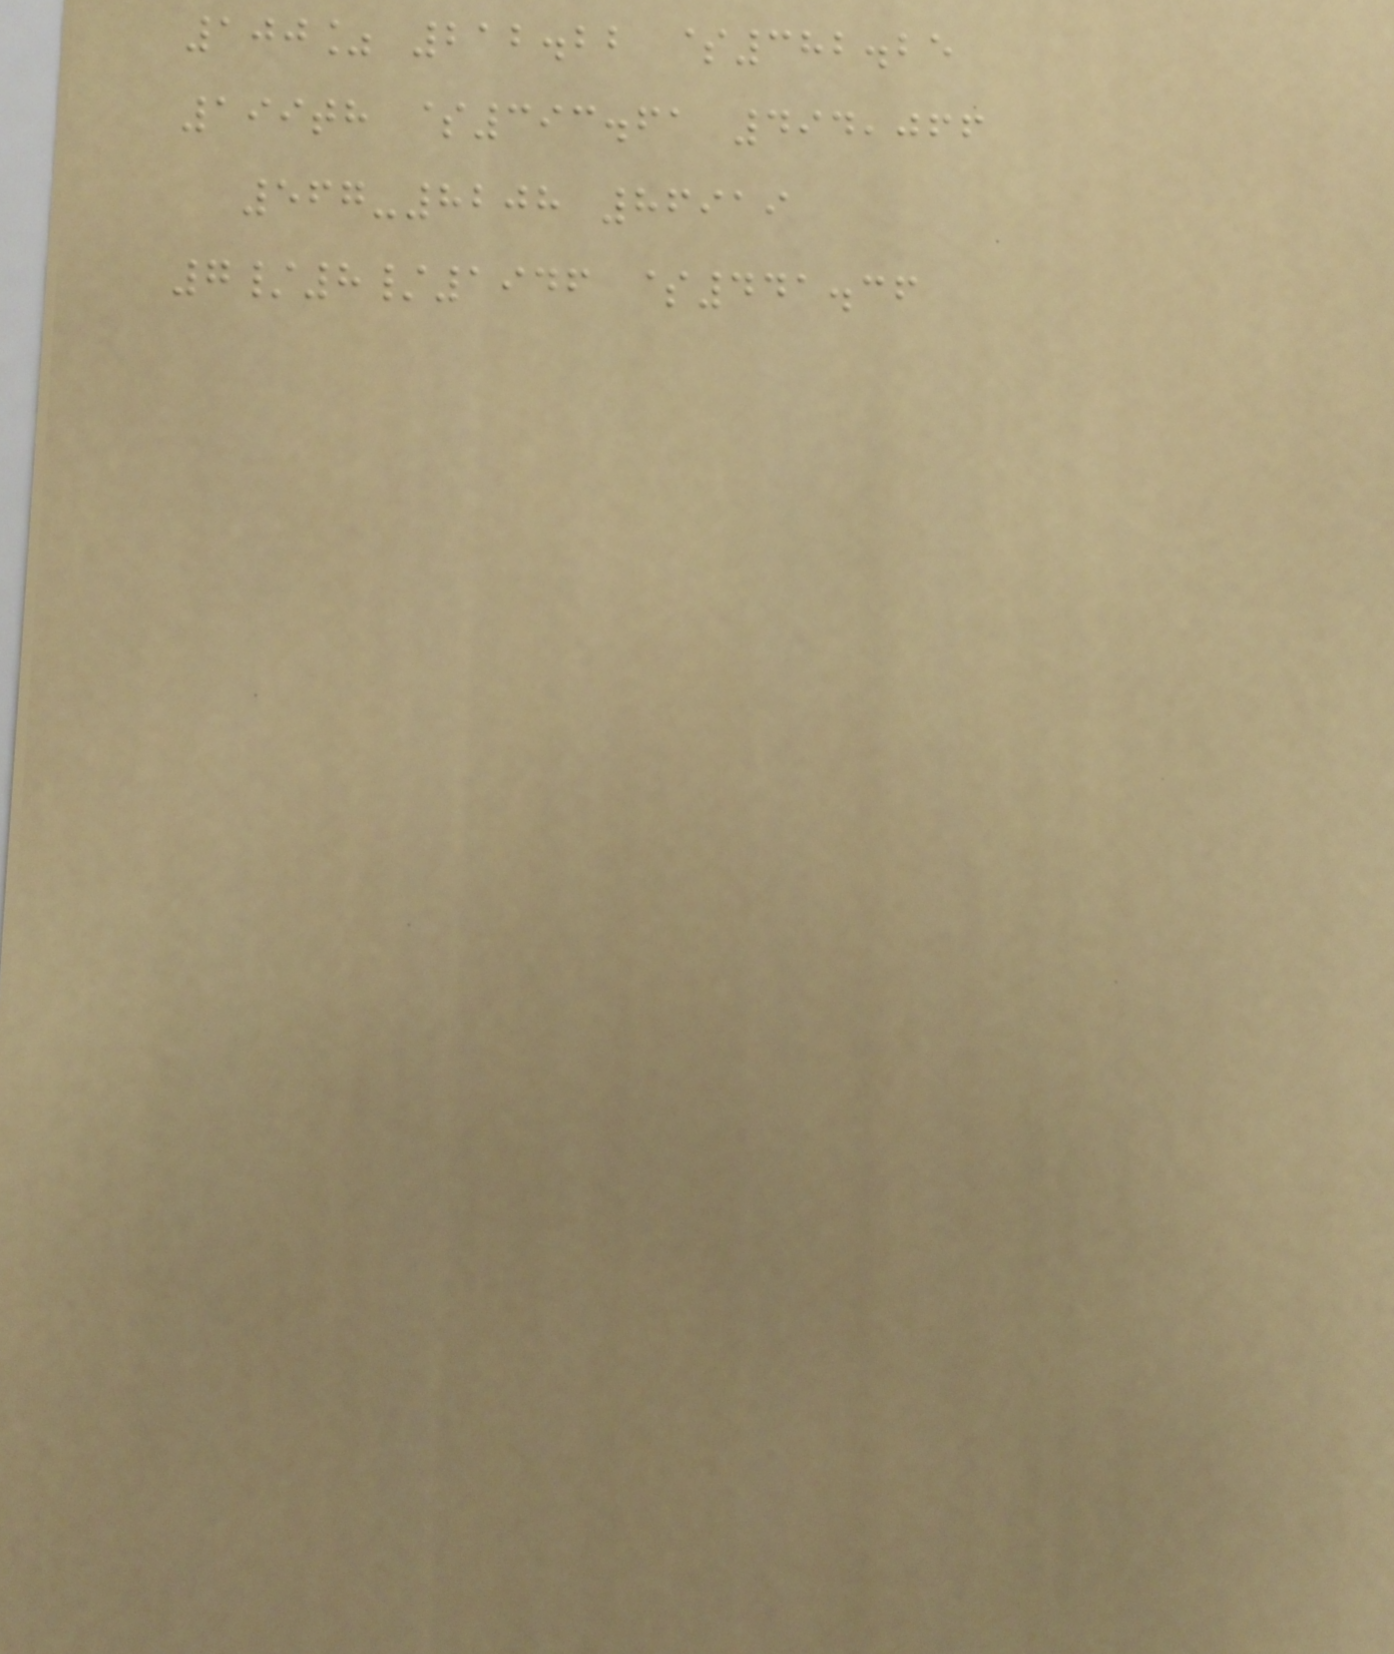100% 212.22 $382.25
199th $393.61 494,066
567-8208 86919
7/8/1946 $441.36
